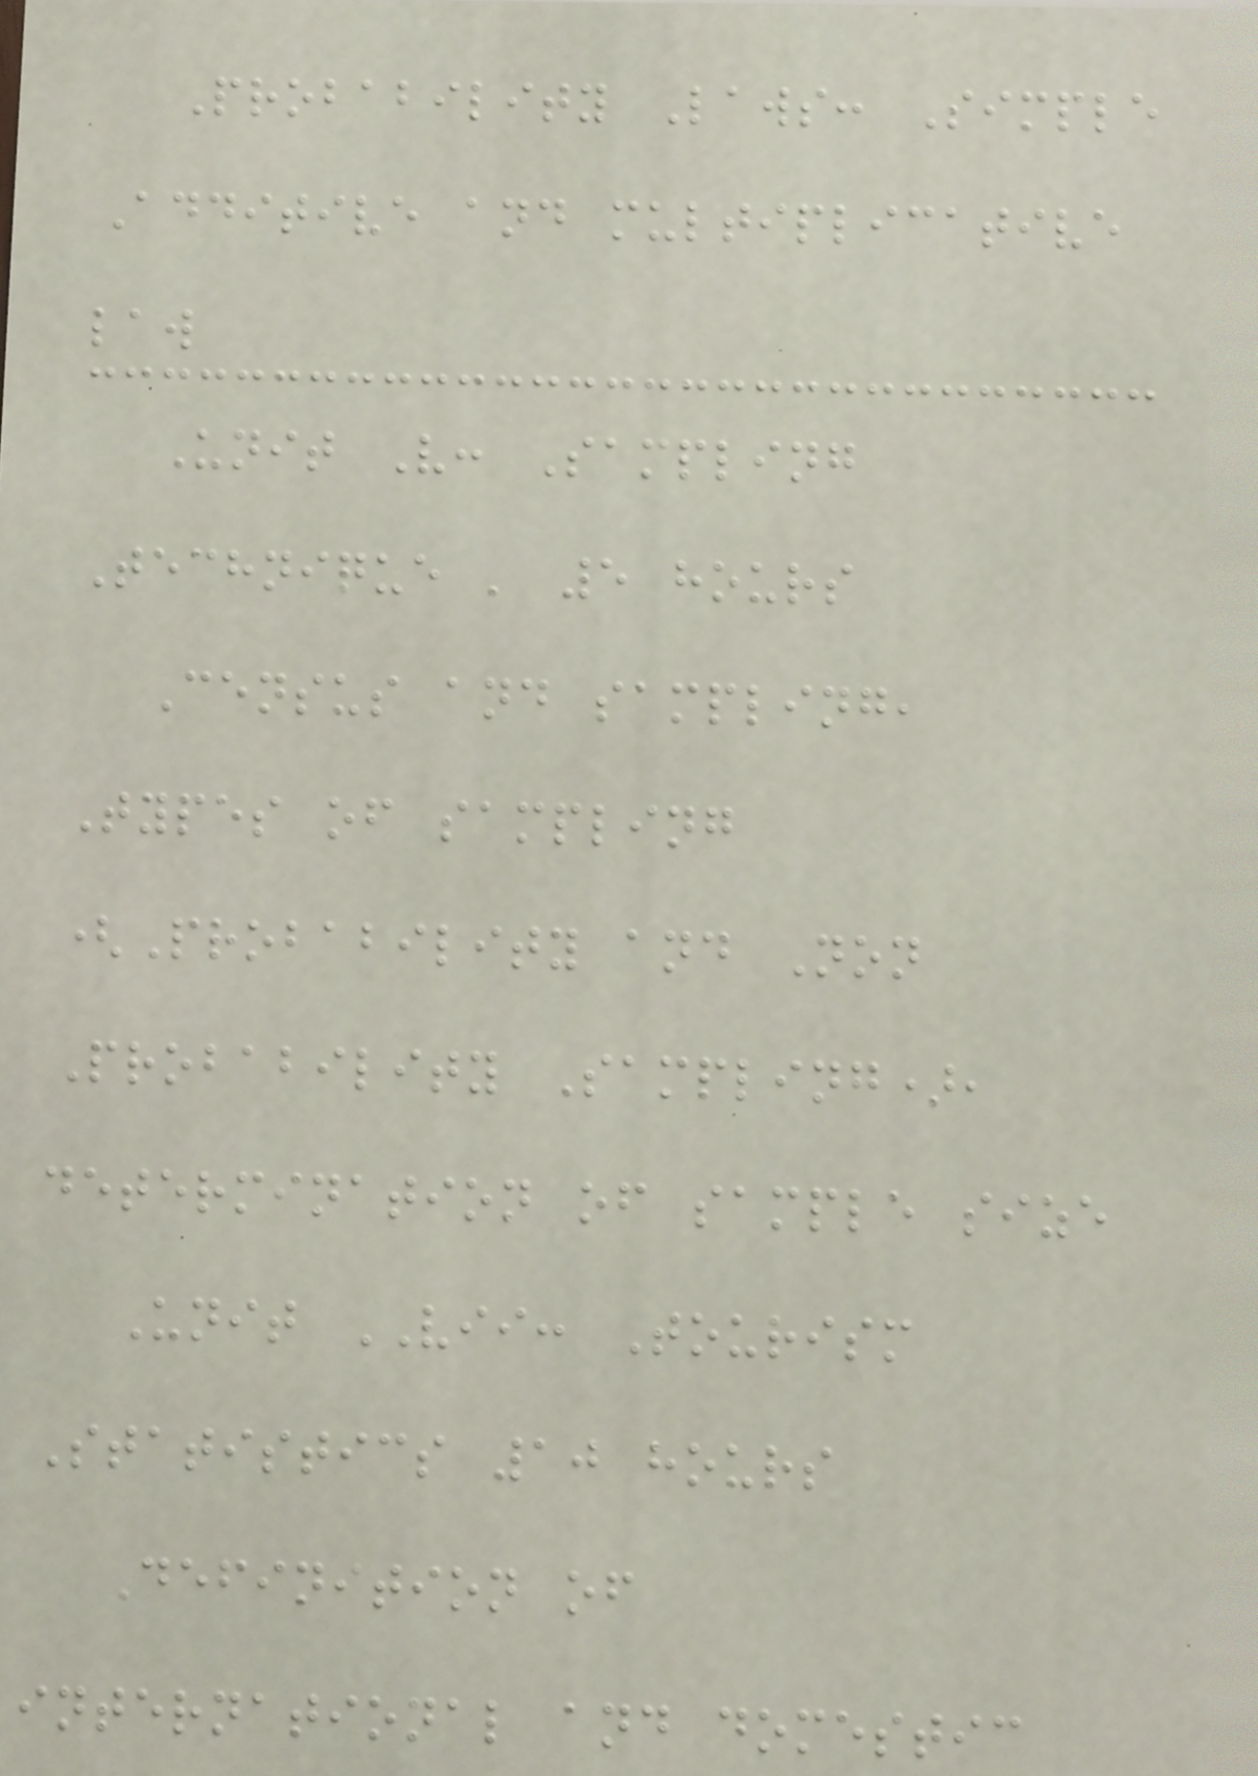Probability Laws: Simple
Additive and multiplicative
law
Unit V: Sampling
Technique ' 5 hours
Census and sampling,
Types of sampling
(Probability and Non
Probability Sampling),
determination of sample size
Unit VII: Tourism
Statistics 10 hours
Definition of
international and domestic
